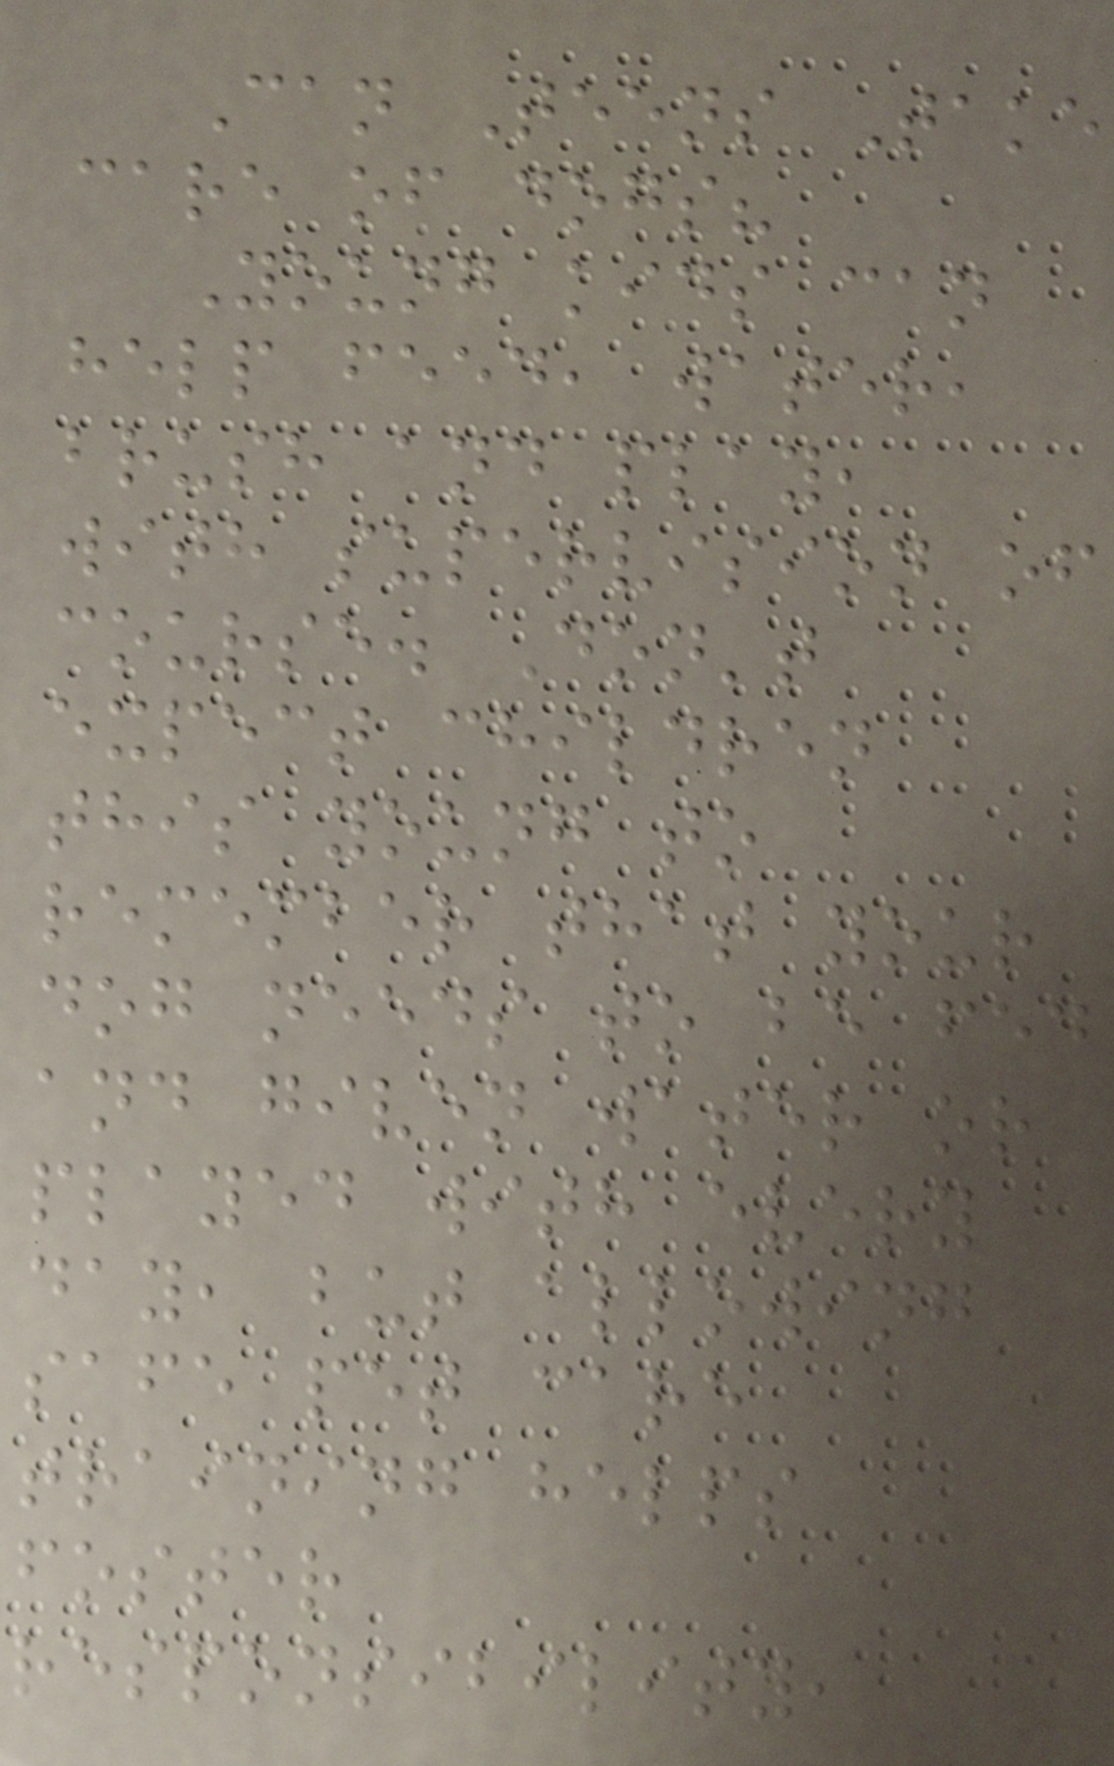Can Teens Take
care of dogs?
Young kids can
help feed, water,
brush and play,
with supervision of
course. Don't
expect children
this young to
remember that your
dog needs to be fed
and given water or
played with every
day, but allowing
safe pet care
training helps
foster
responsibility,
